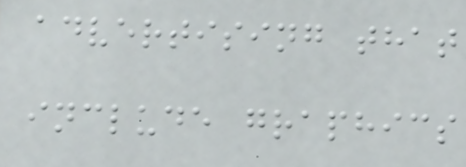advertising that
include graphics
